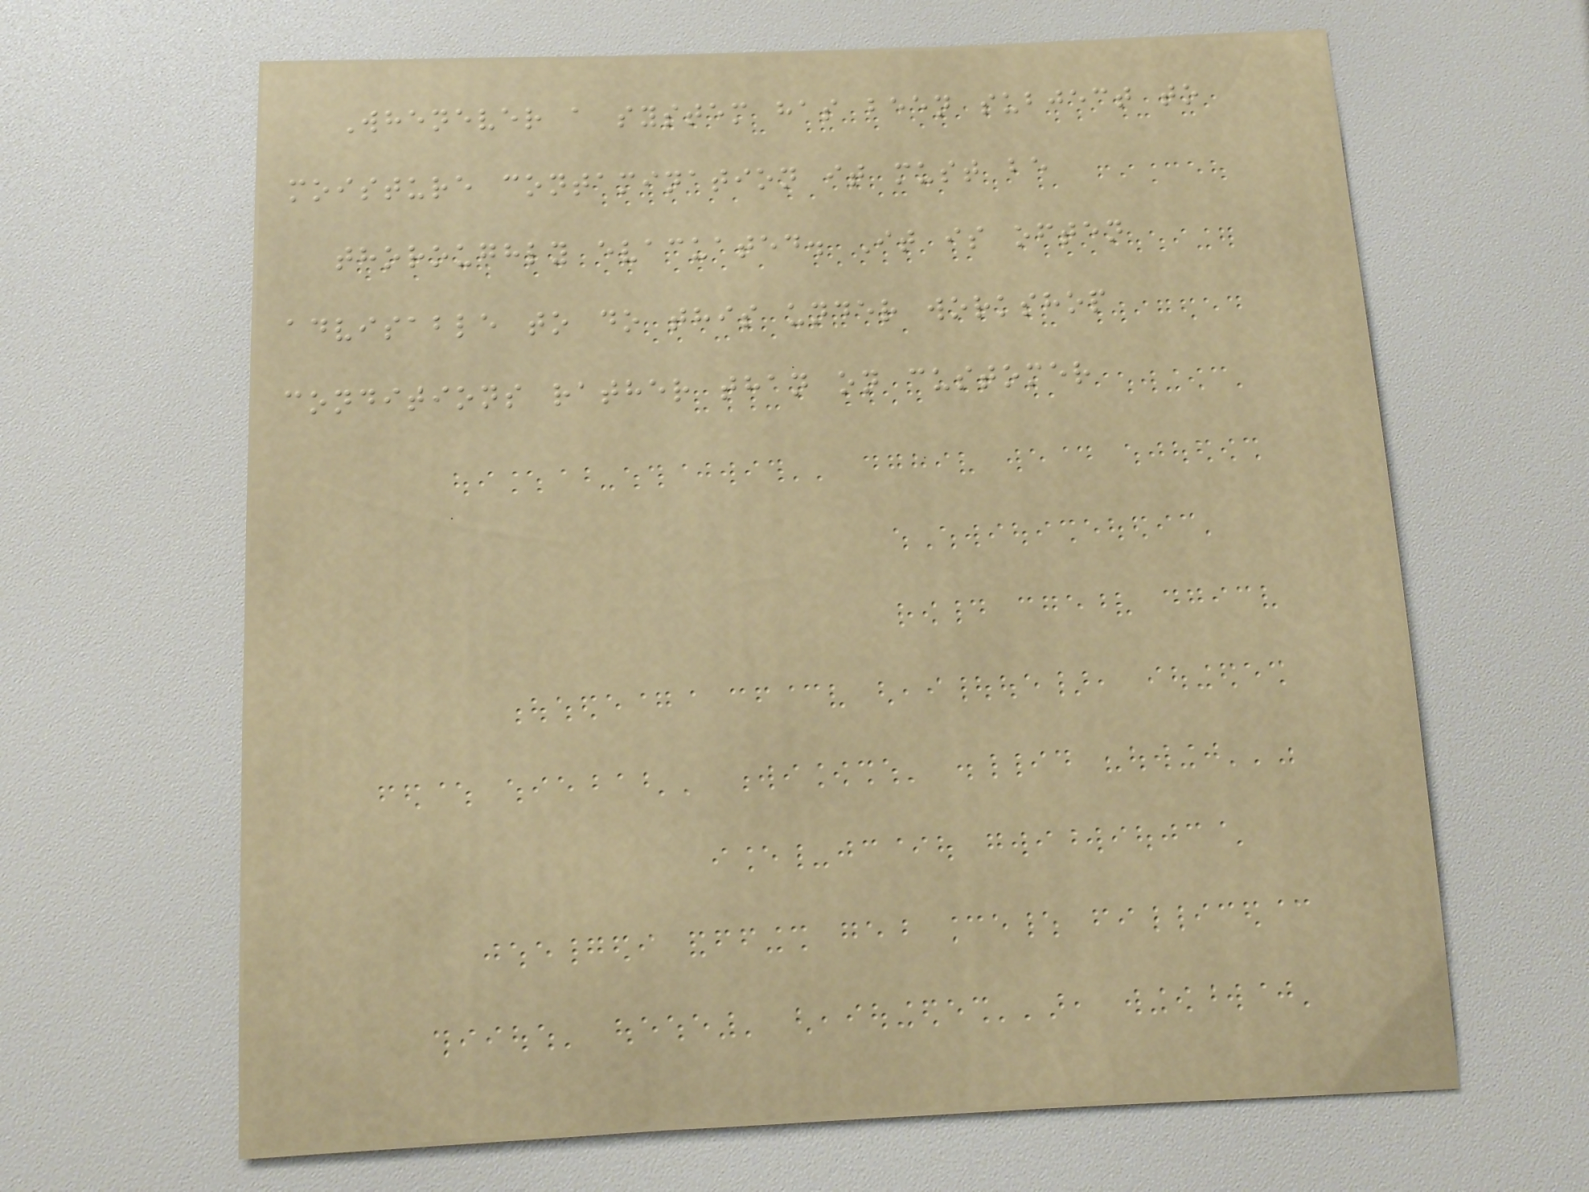Whenever a system has been subject to
moisture contamination it must be
thoroughly evacuated. It is often
advisable to do this under workshop
conditions rather than on customer
